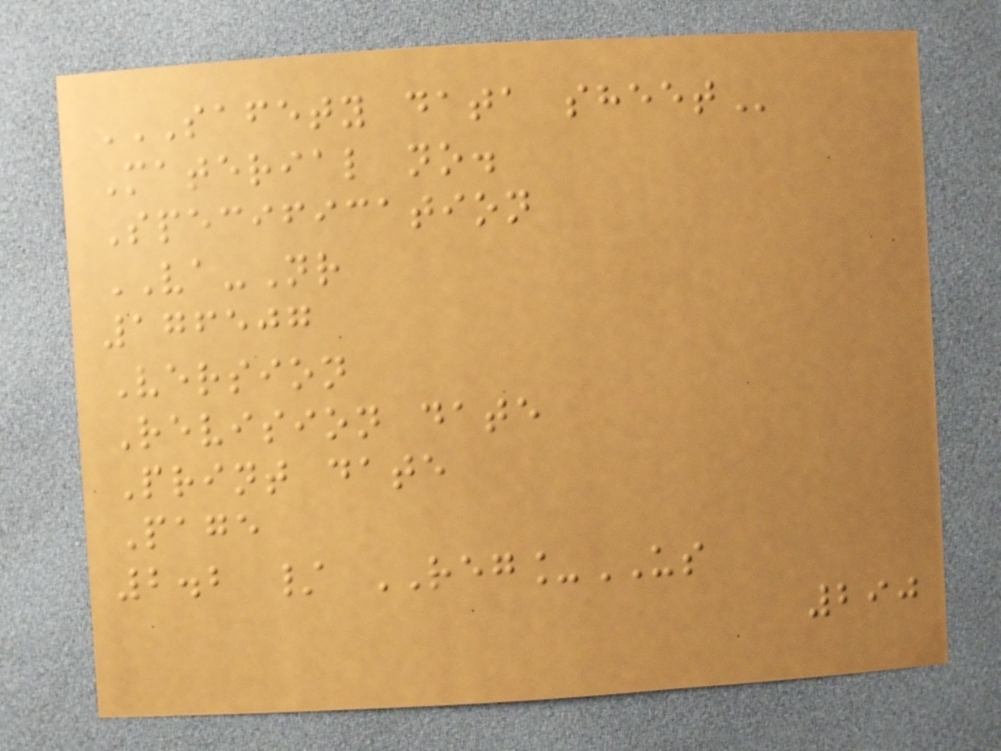SAFETY DATA SHEET
Material no.
Specification
VA-Nr
176507
Version
Revision date
Print date
Page
2.2 / REG_US
290
